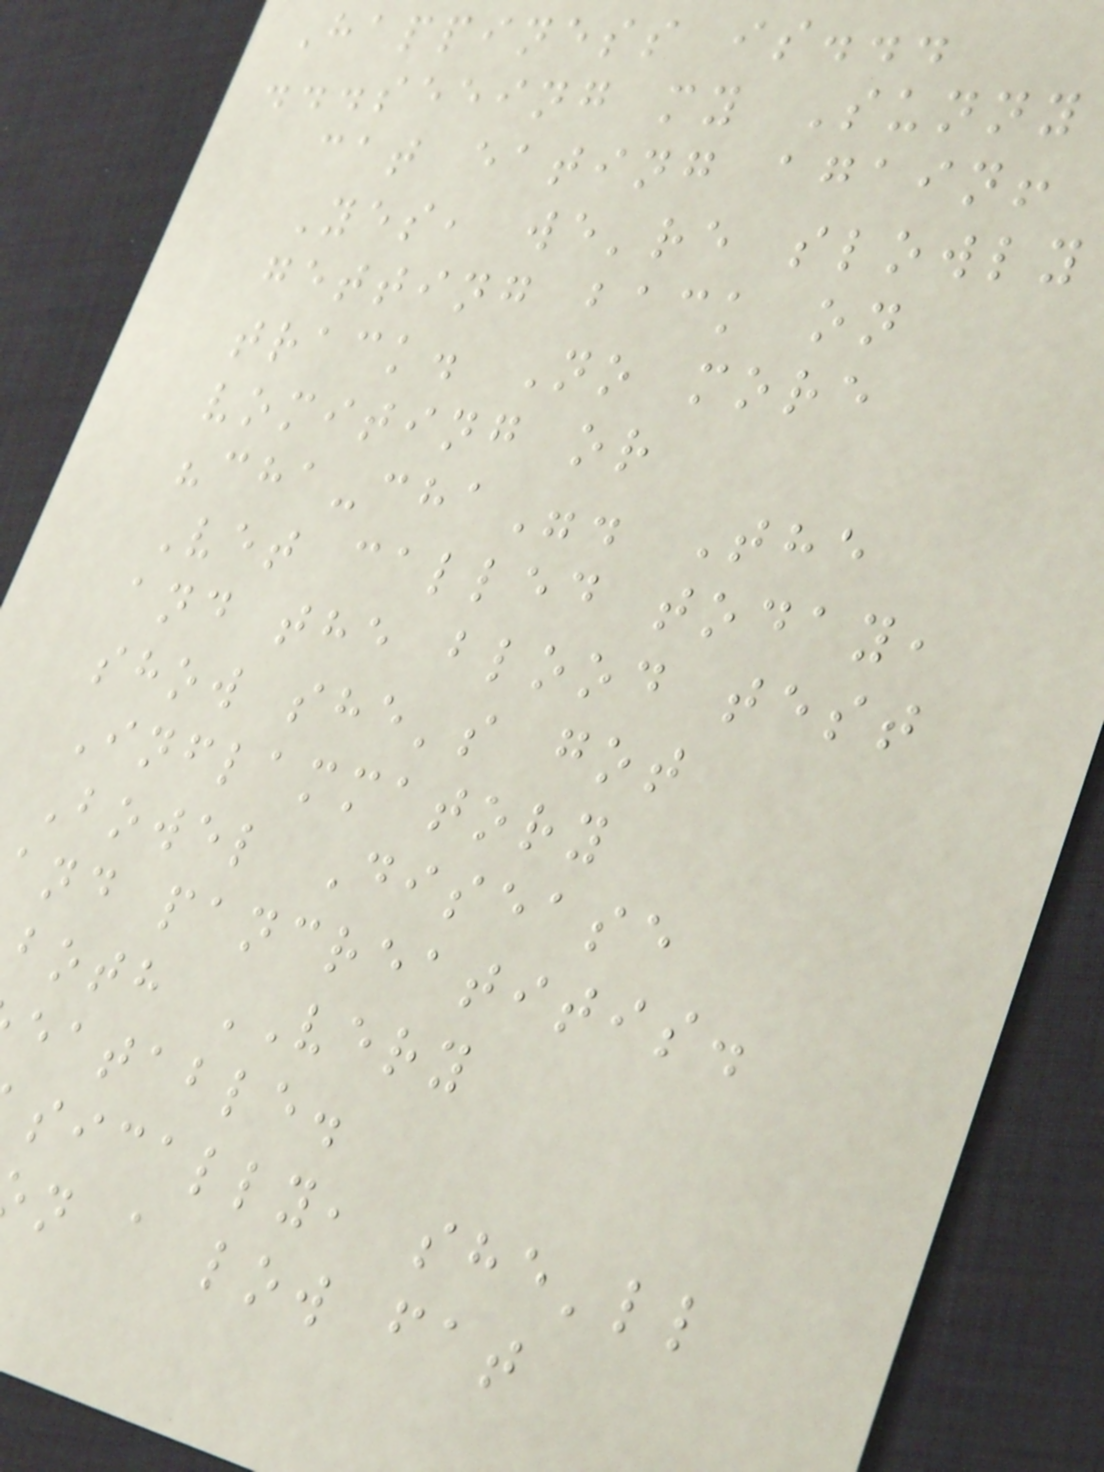Happiness is...
...seeing my Sunny
cat eating again!
Yes, we're slowly
getting back on
track. No more
vomiting or
"cha-cha". The
Vet called today,
and the blood test
show she's got
Inflammatory
Bowel Disease
and pancreatitis.
both VERY
eatable.
sically, she'll
n a low fat
